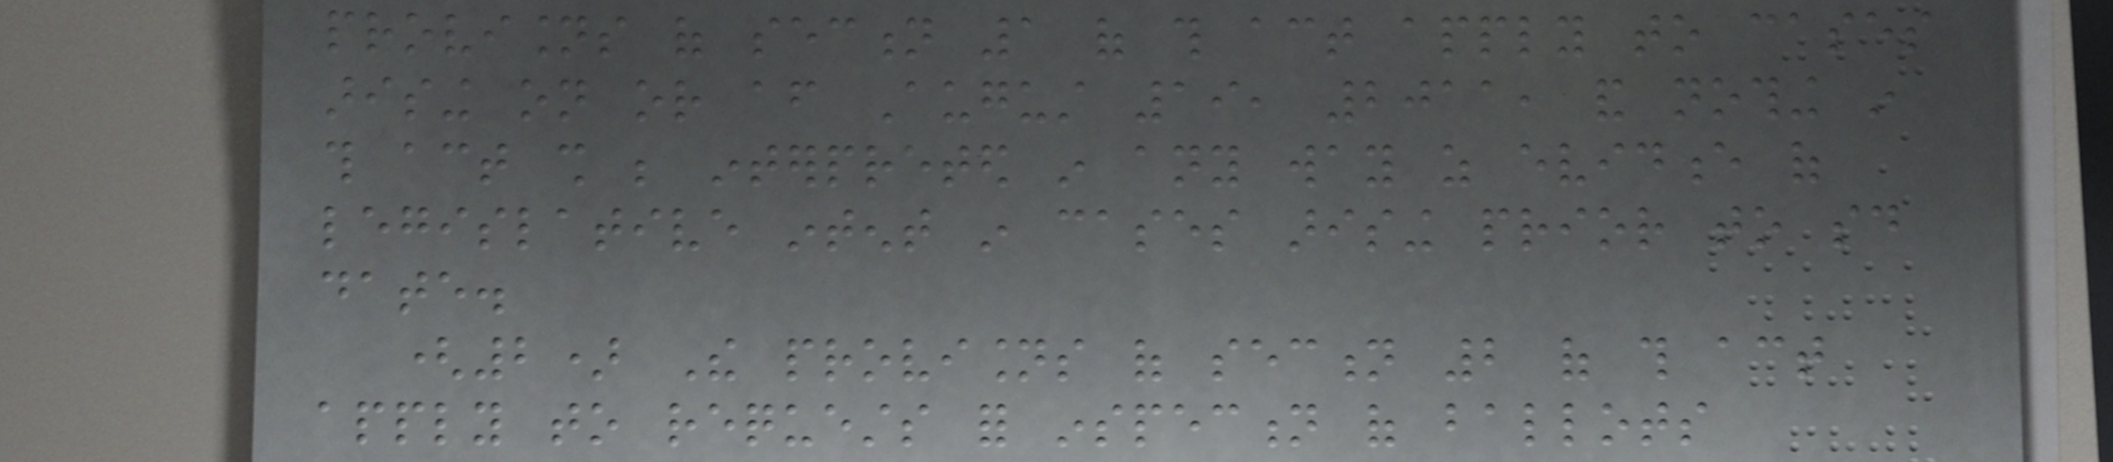provisions of section 1 of this act apply to cases
arising on or after August 19, 2011, and nothing in
this act shall be interpreted in any way as evidence of
legislative intent in cases arising prior to said
date.
(2) The provisions of section 2 of this act
apply to requests for inspection of ballots
